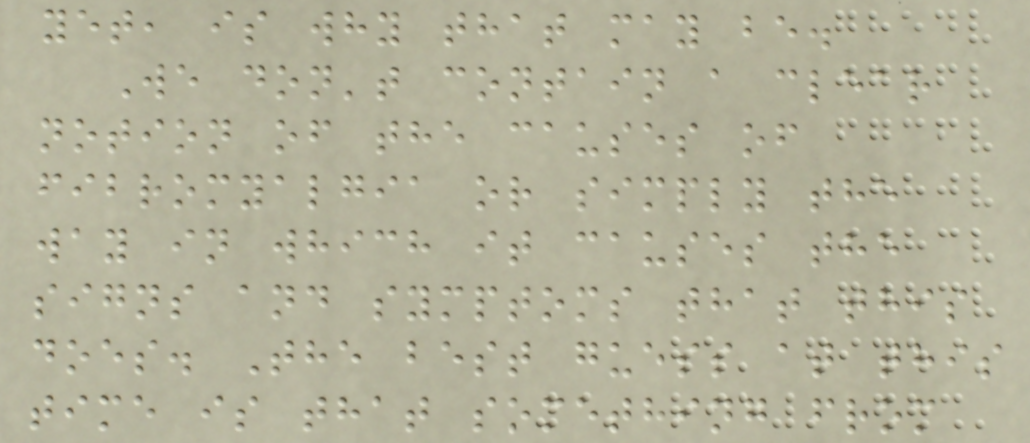yet, is why that may be.
We don't contain a clear
notion of the causes of
fibromyalgia or simply the
way in which it causes the
signs and symptoms that this
does. The best guess at this
time is that something from
